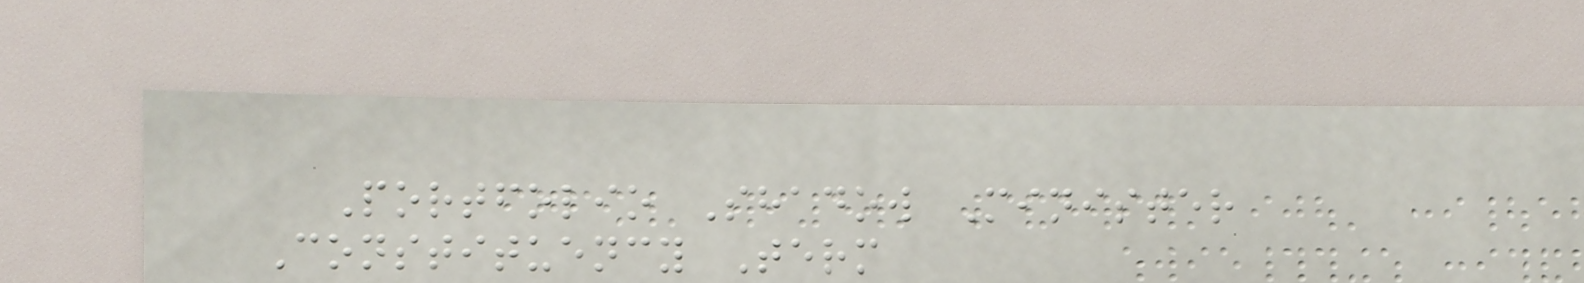Portfolio Shadow Minister
Constituency Term
